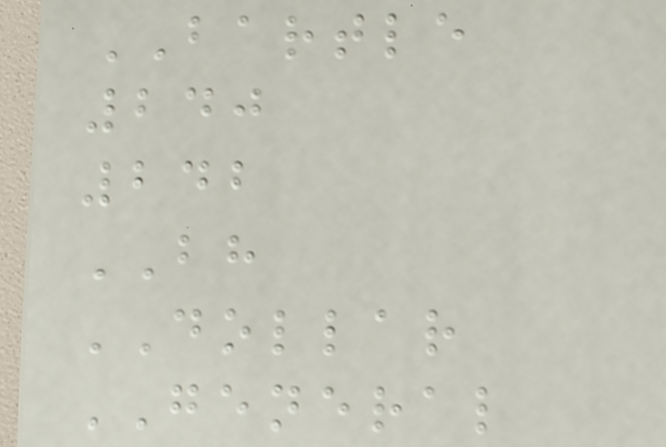BARTLE
240
242
BH
DOLLAR
GENERAL
